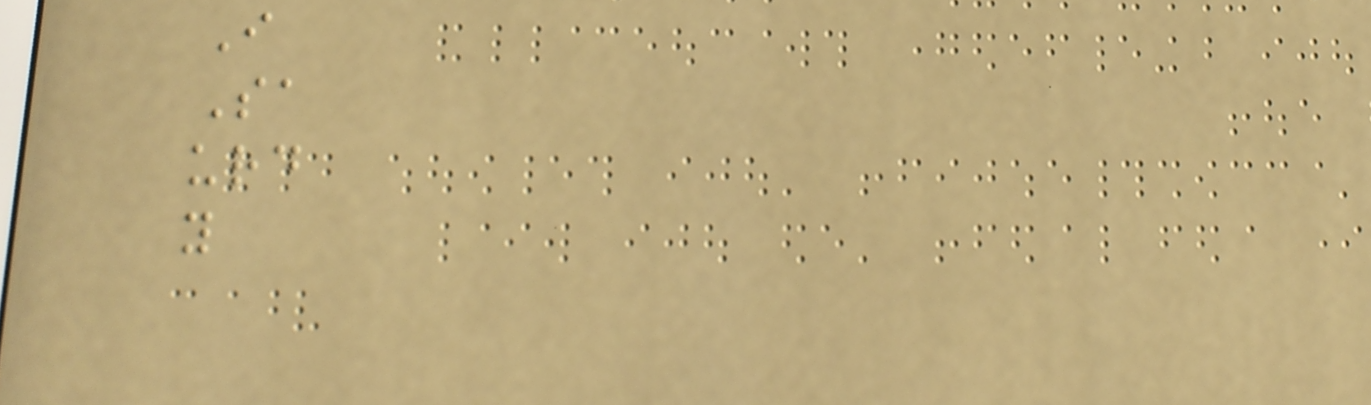I
Sa
urd
y
